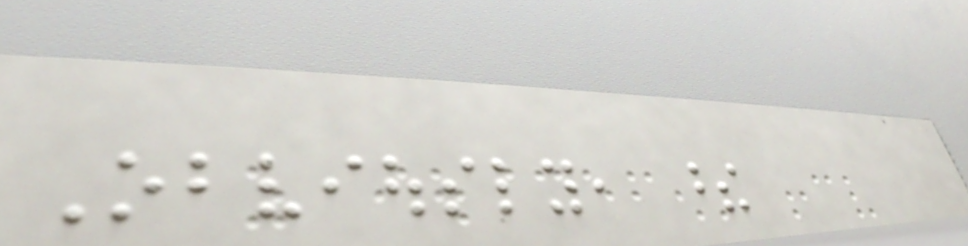Obviously, these
